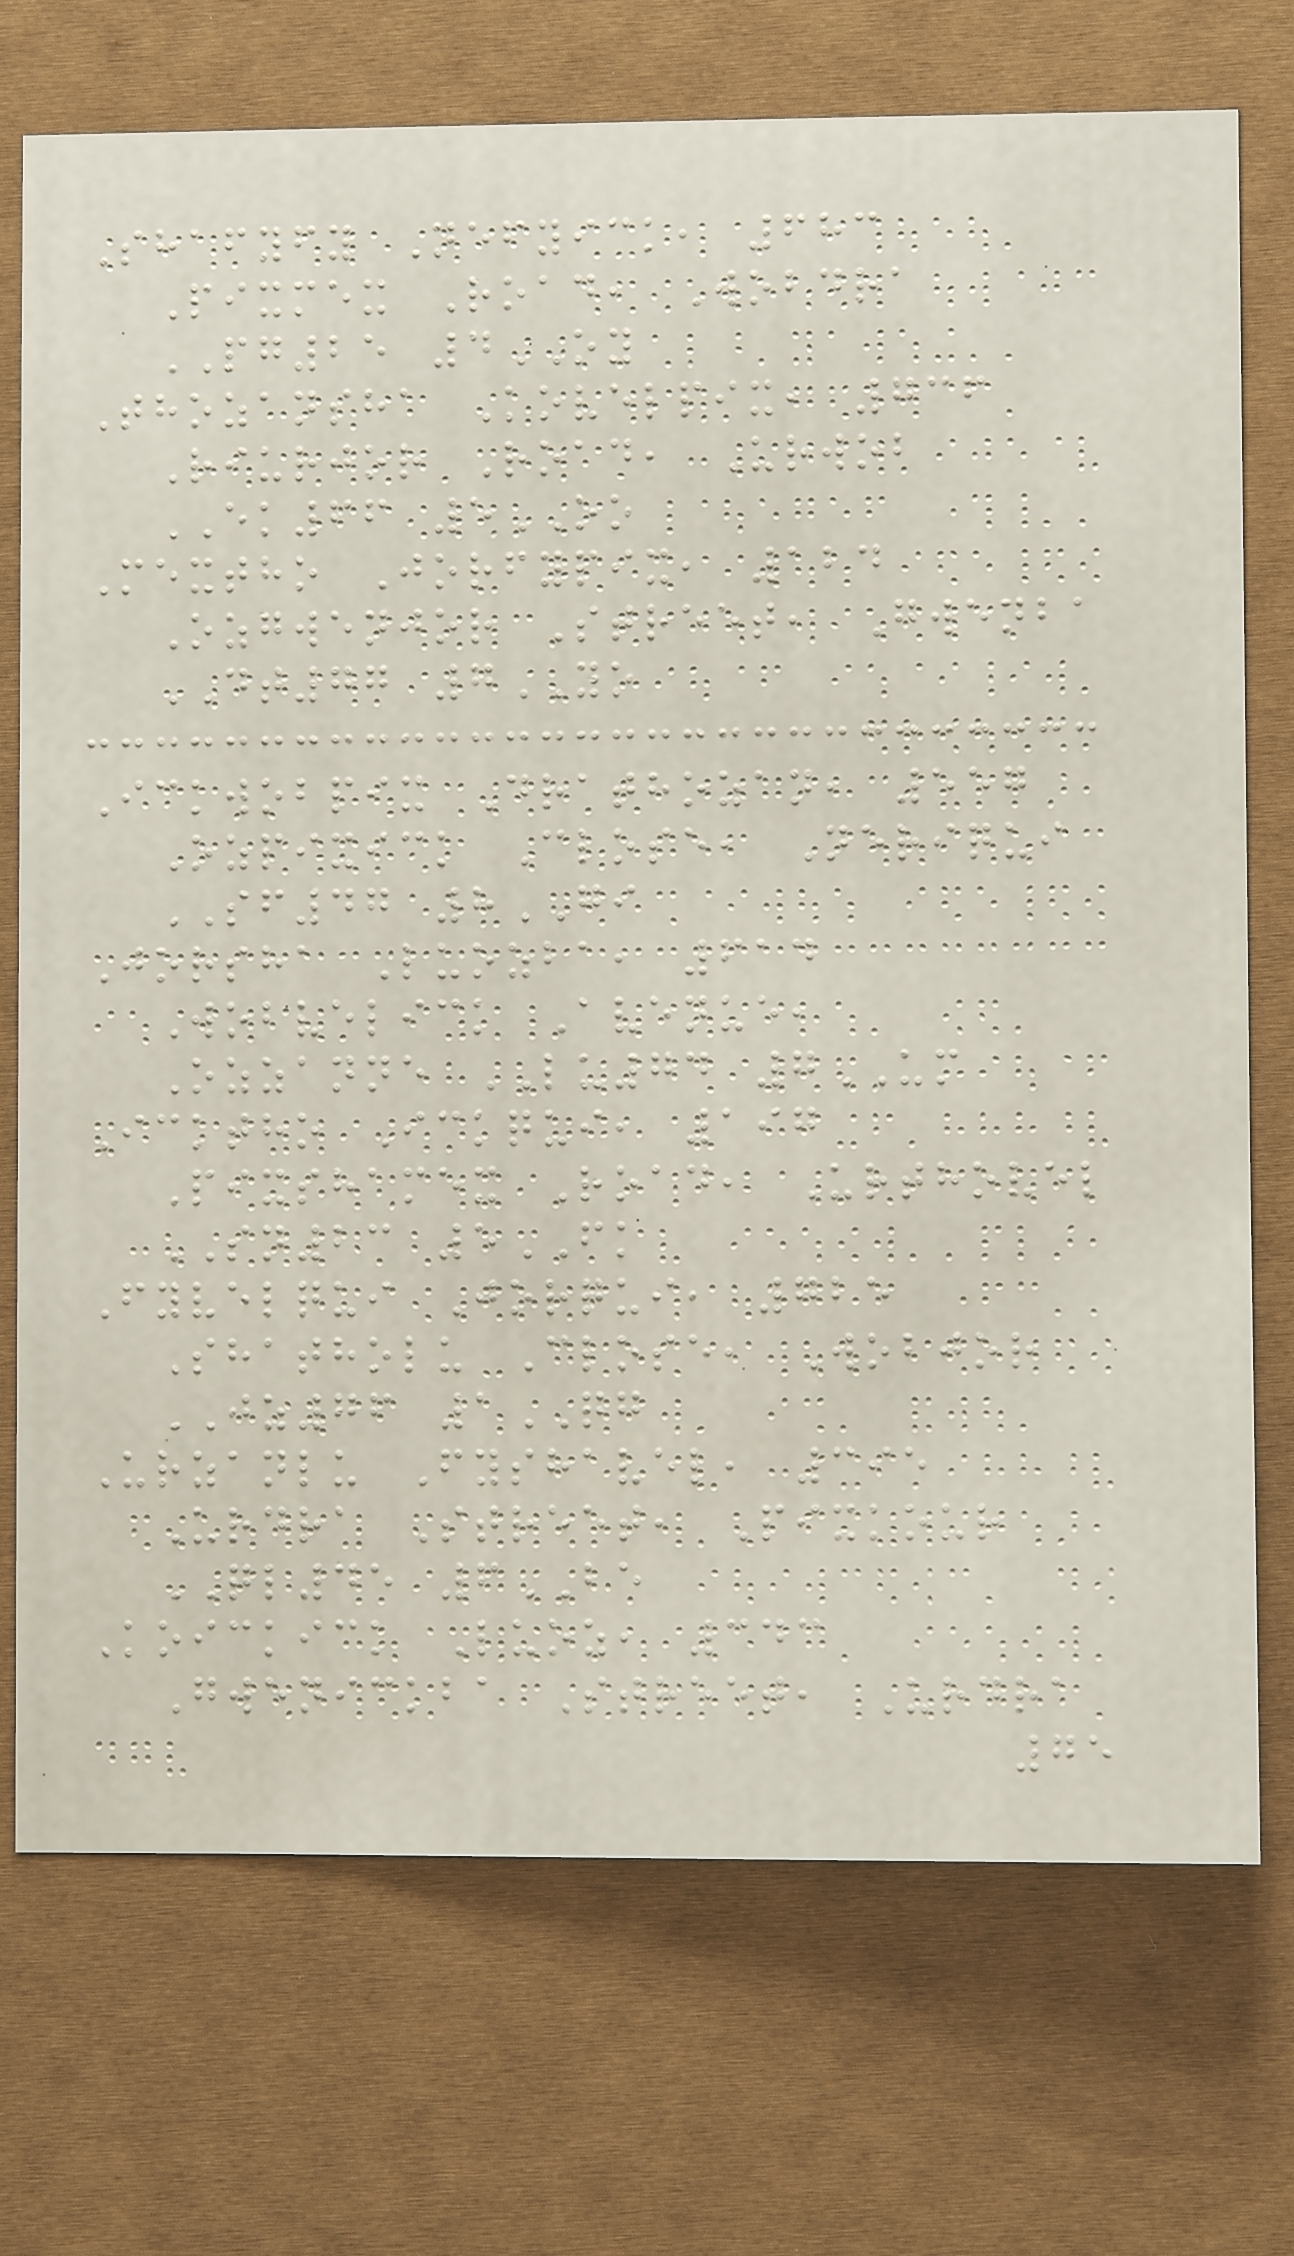Shafyfy Nefyick, 683
Pixmex Road, Wobdra
PG25 4OY
Thozansha Kovelpix, 736
Riurjor Road, Urwob
EK66 5OO
Mextho Jorfypix, 124
Ozgwenjor Street, Gwenba
DT77 7YO
Ickwobpix Drathozan, 557
Ozpixick Close, Neriqui
SF47 8GI
Jorsha Luozba, 614
Wobvelick Avenue,
Ozzanne LU74 7UM
Icktho Ickqui, 197
Pixshamex Road, Urthovel
SN23 5FK
Fyvelqui Jorqui, 725
Shatholu Close, Wobjor
JZ76 1QG
Urzanlu Fyshavel, 395
Urdra Street, Pixkour
QL45 6BE
Koickick Luoz, 343
Gwenickba Street, Urdra
75
